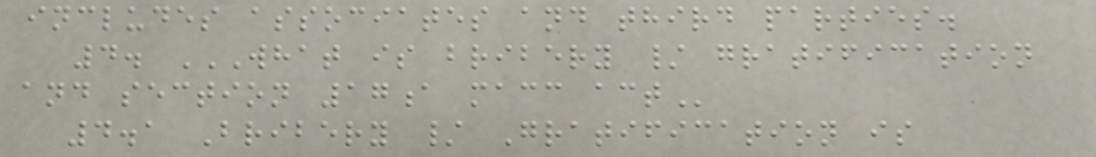includes associates and third parties.
4. WHAT IS BRIBERY / GRATIFICATION
AND SECTION 17A MACC ACT
4.1 Bribery / Gratification is
